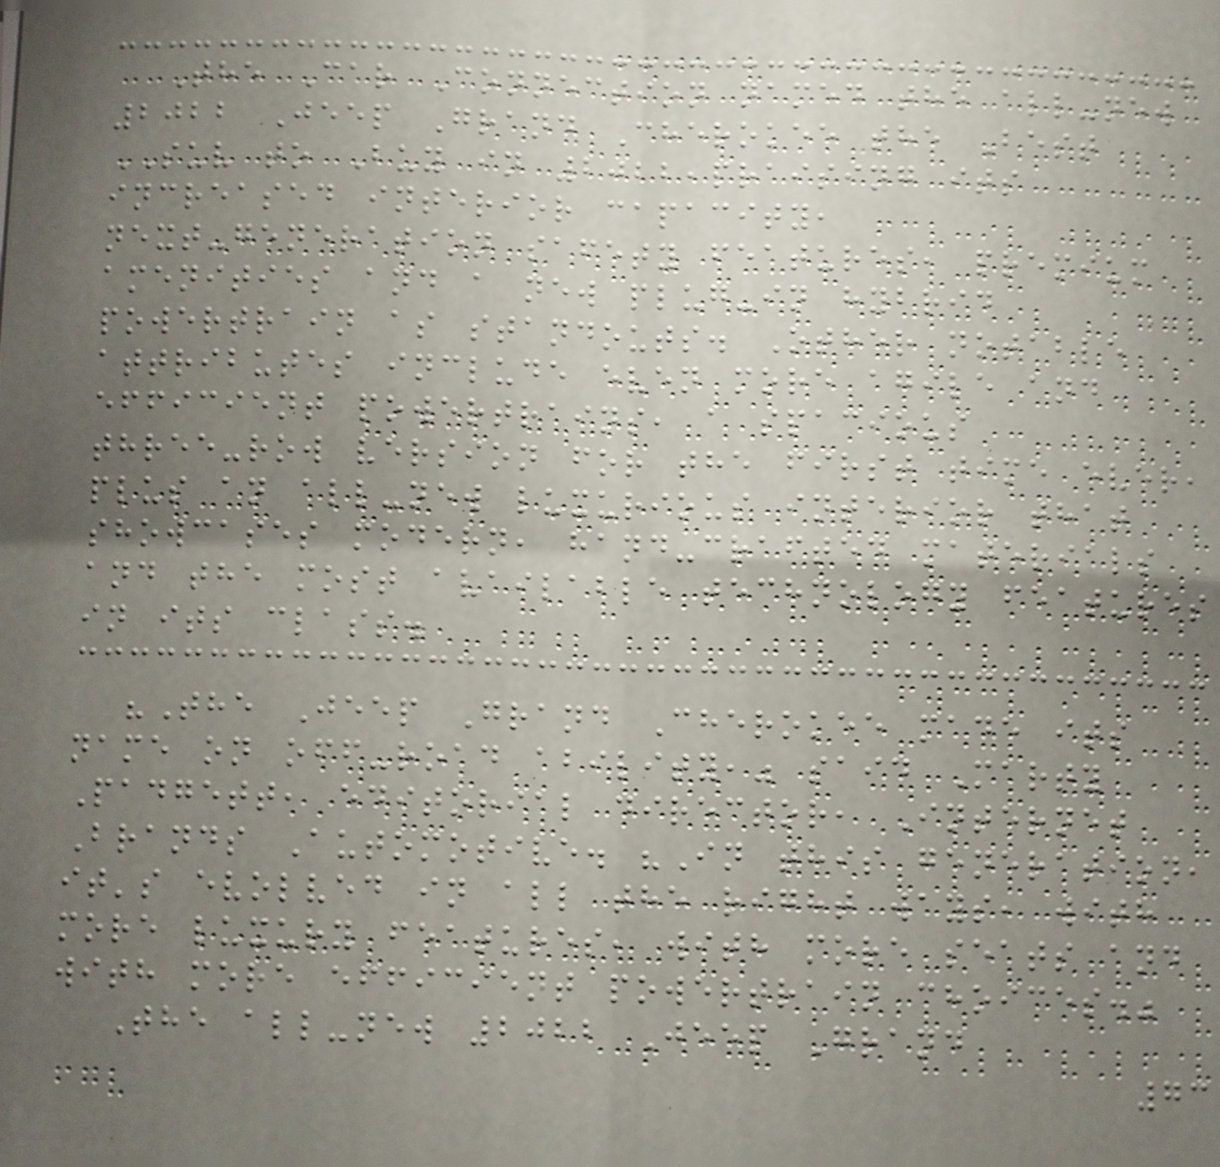The Car Connection named the all-new
2022 Jeep Grand Cherokee the Best
SUV to Buy in 2022,praising its
increased interior capacity,
next-generation safety features, premium
amenities and a new plug-in hybrid
powertrain as standouts. Other notable
attributes include even more agile and
efficient powertrains, a spacious
three-row version for the first time ever,
plus an all-new luxurious interior that
showcases modern, hand-crafted materials
and the most available technology features
in its class.
"The Jeep Grand Cherokee made its
name on off-road ability," said Marty
Padgett, editorial director, Internet
Brands Automotive. "In this generation,
it's evolved in all the right ways, with
more luxury features, with more seats and
with more efficient powertrain choices."
The all-new 2022 Jeep Grand
73
